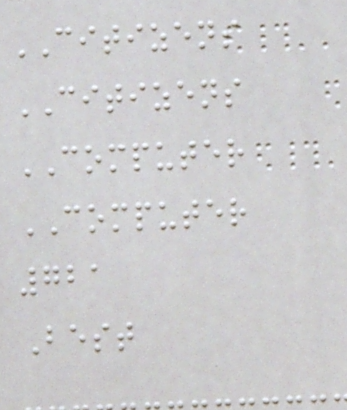CITIZENS
CITIZENS
COMPUTER
COMPUTER
721
Best
